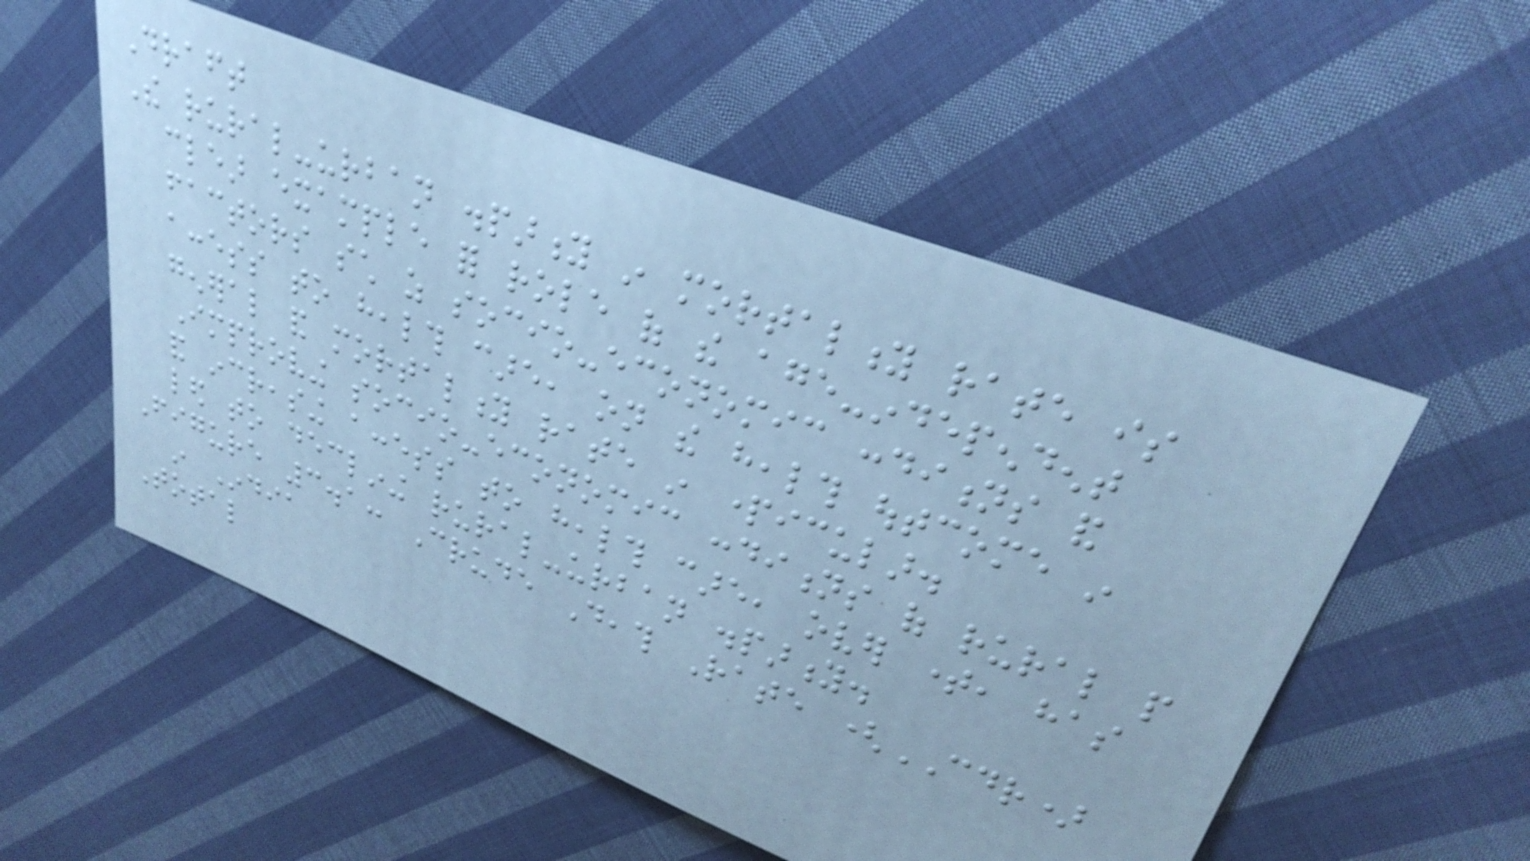Draft
The rural-urban disparity in mortality rate is
clear example for role of the age-independent
factors such as socio-economic conditions and
access to health care, on the health outcome in
general and mortality rate in particular.
Improving socio-economic conditions of rural people
and increasing access to health care, over time, has
led to declining rural-urban disparity.
Figure 3.1: Crude Death Rate (CDR)
in India
Total
